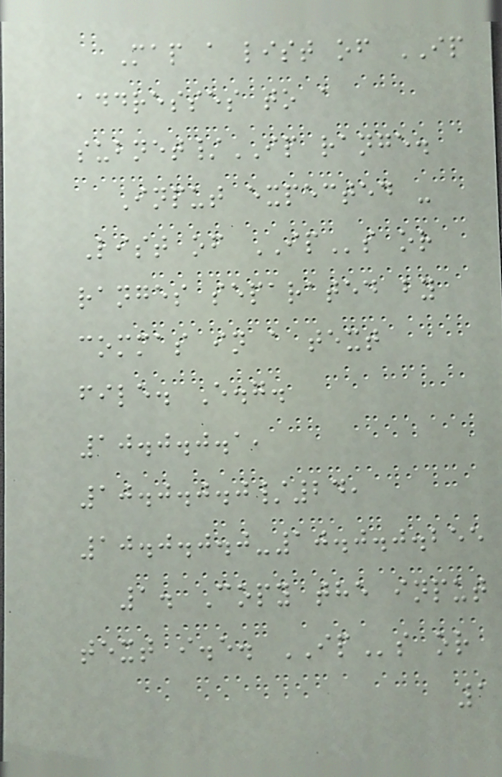Map a list of IP
addresses to a
subnet/IP range.
Input expected -
List of IPs or
ranges separated by
commas in a text
file. E.g.
10.0.0.1,
10.0.0.0/24,
10.0.0.0-10.0.0.255
1. Copy the input
text i.e. IPs or
1
